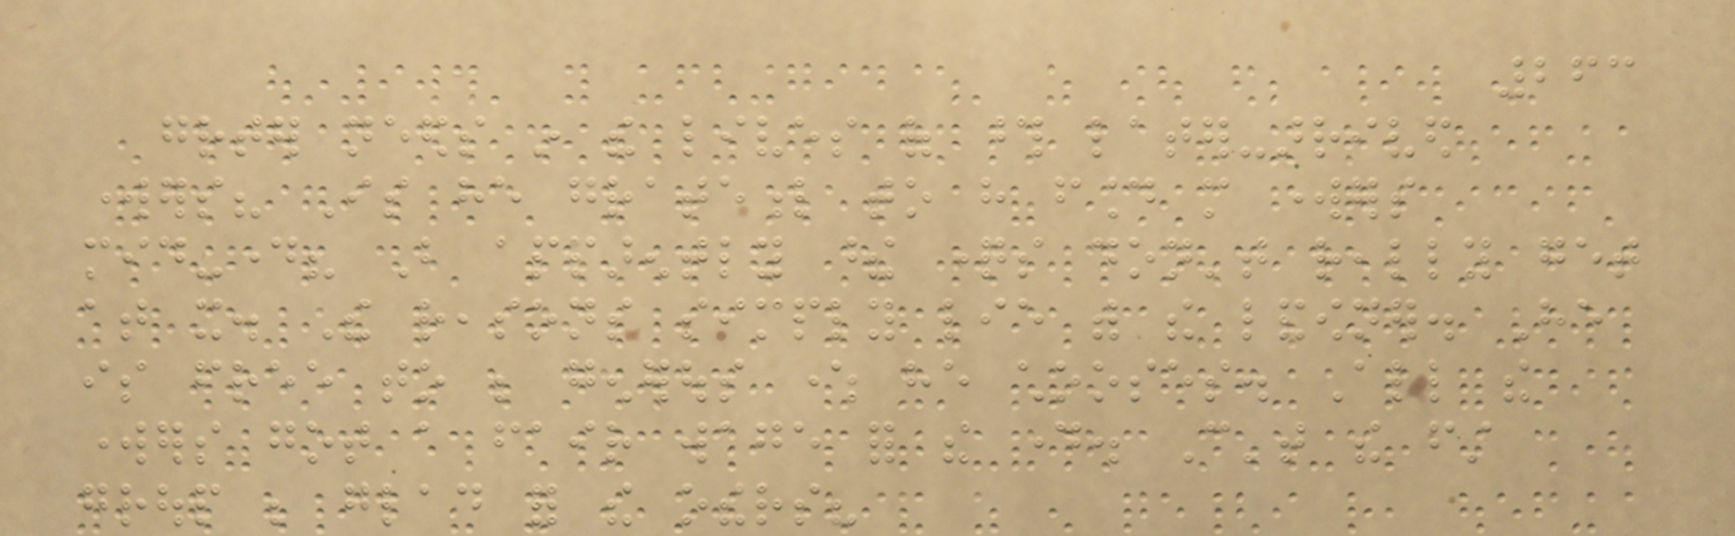263
greater needs in the lives of those later-arrived
workers? Is he grateful to have found more workers
mid-day? But apparently these questions don't really get
at it. The reasons simply lie with the landowner. He
is free to be generous where he chooses. All the
workers got a fair wage for the day. Can't the first
group be glad for the others?
